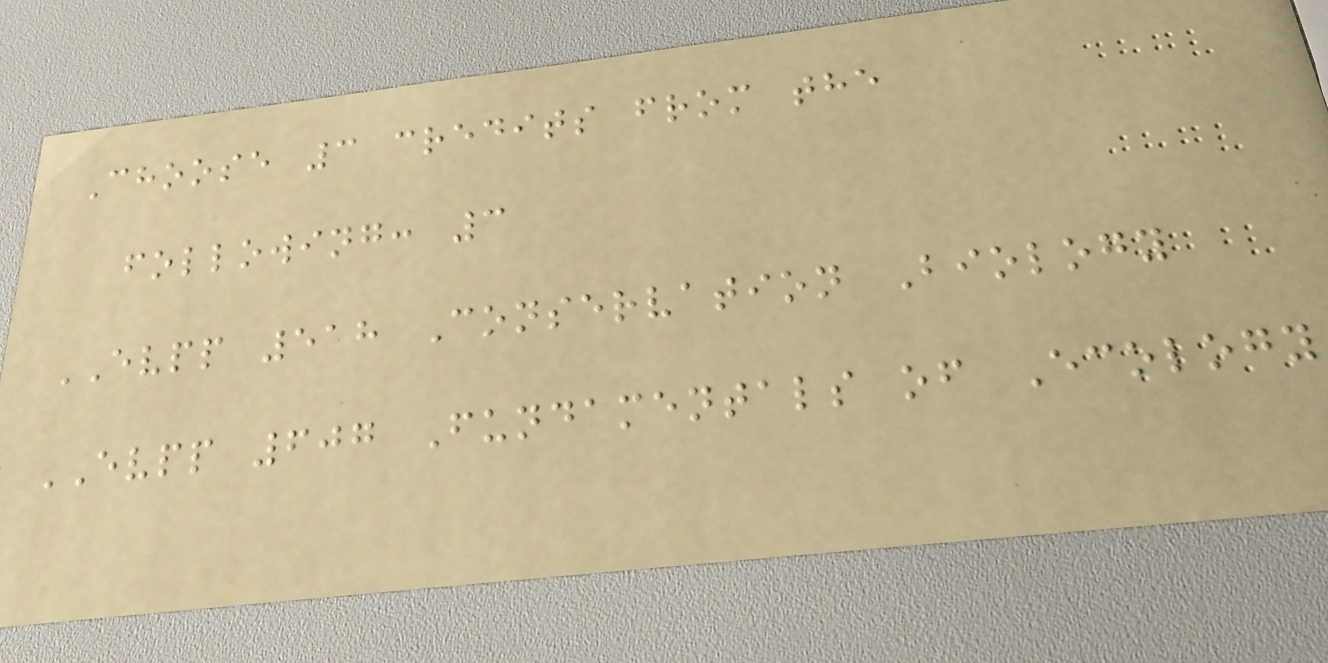Choose 3 credits from the
following: 3
EVPP 518 Conservation Biology
EVPP 607 Fundamentals of Ecology
